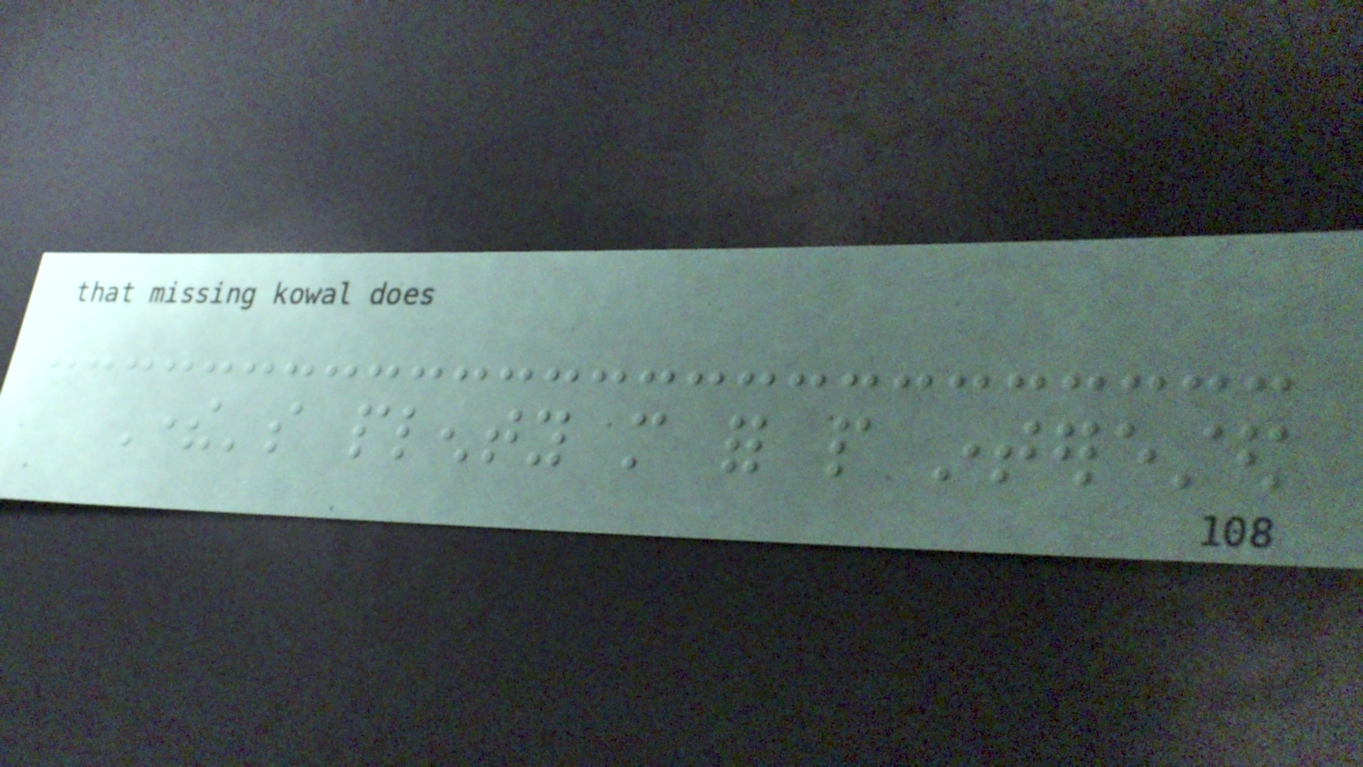There's plenty more for people interested
